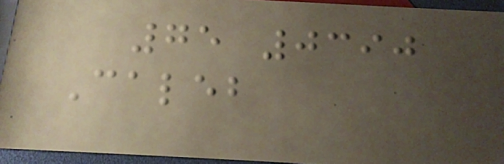75 0390
Caleb
